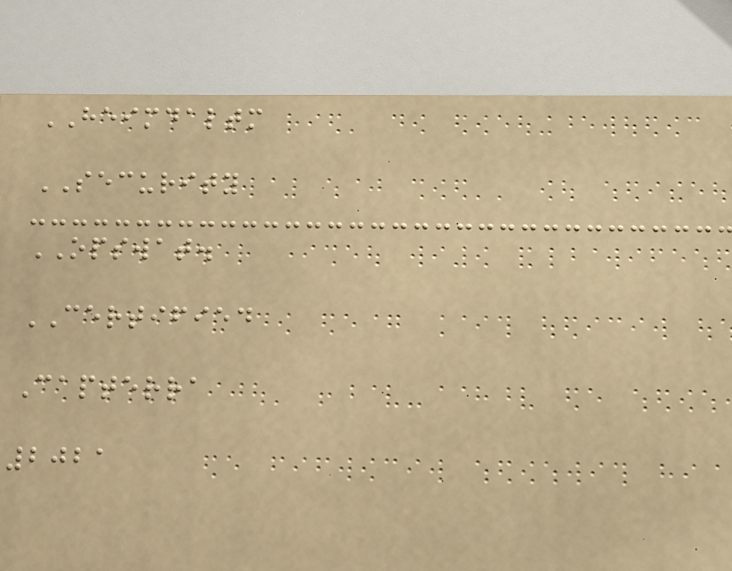HEIMDALTM
SECURITY
OPSWAT.
CERTIFIED
Capterra
2021
